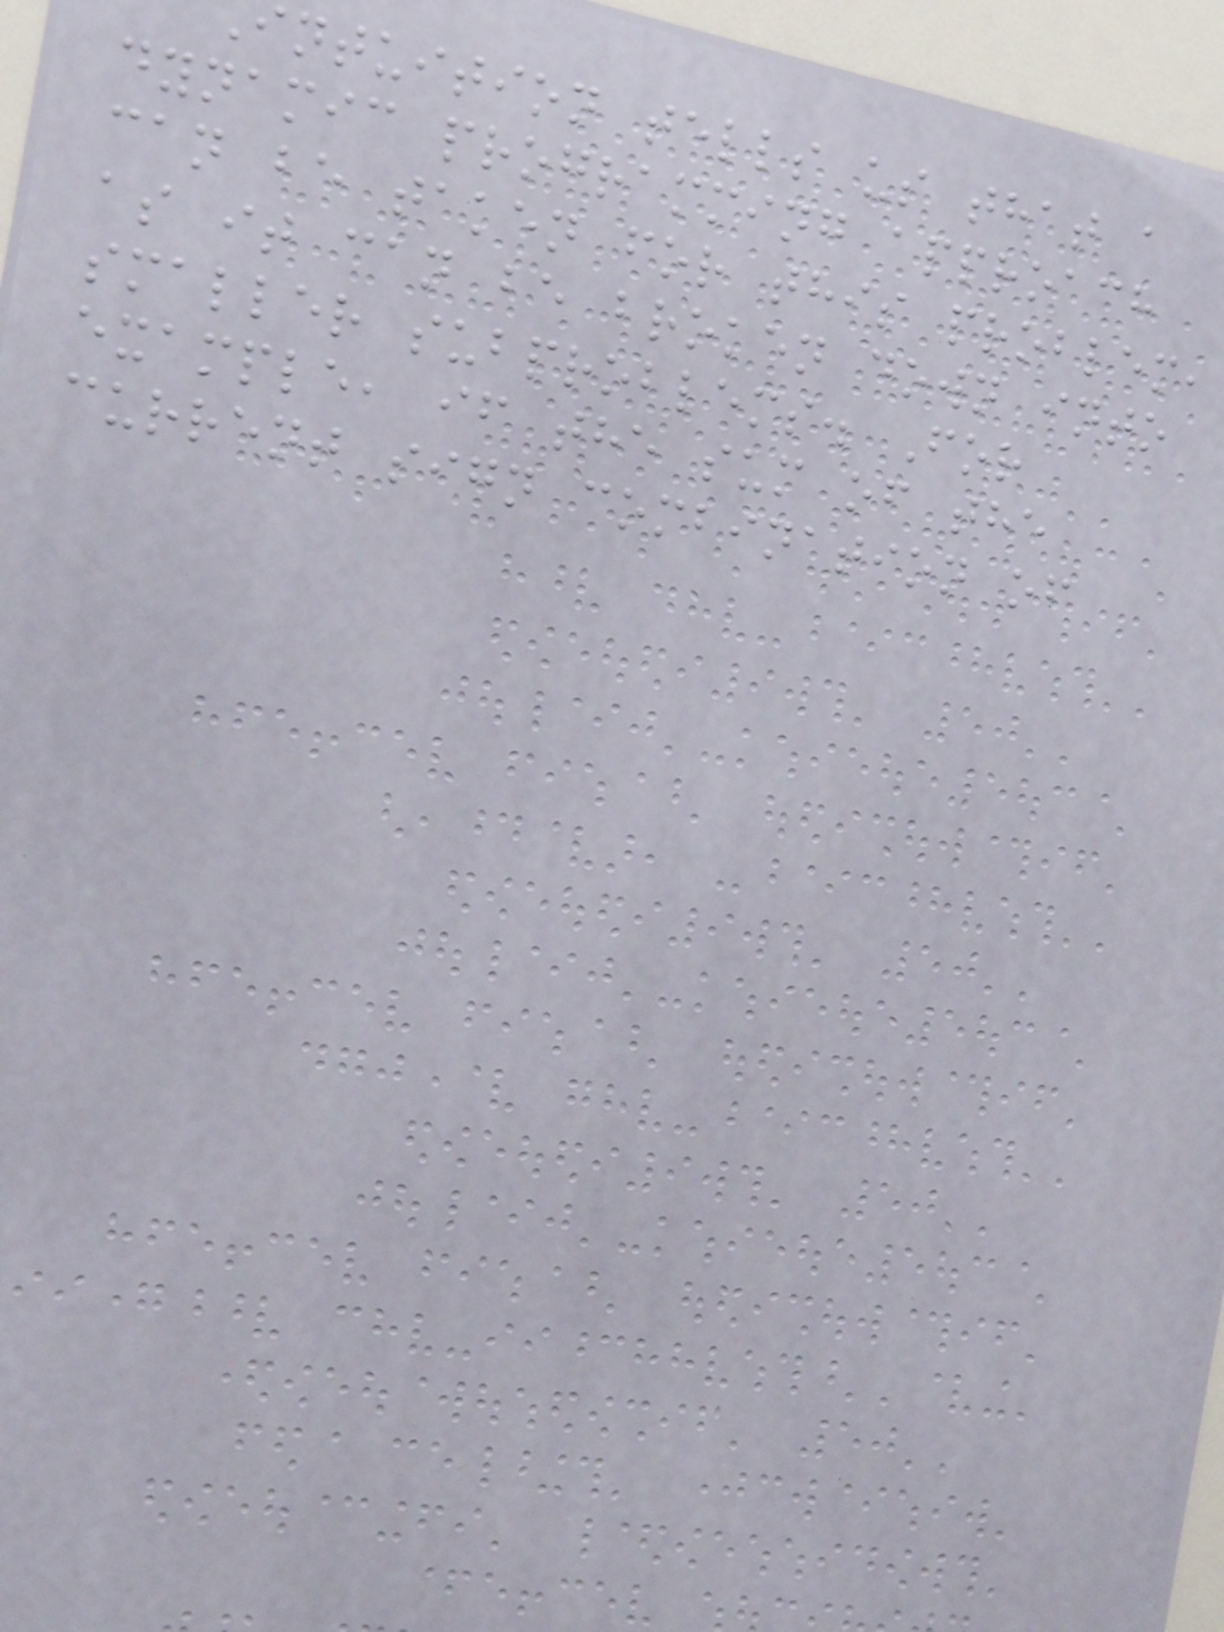ntuition tells us that a
dynamic programming approach
can be taken for this problem,
as it can be broken down into
smaller subproblems. For
example, if the sum of the
current sign combination of
